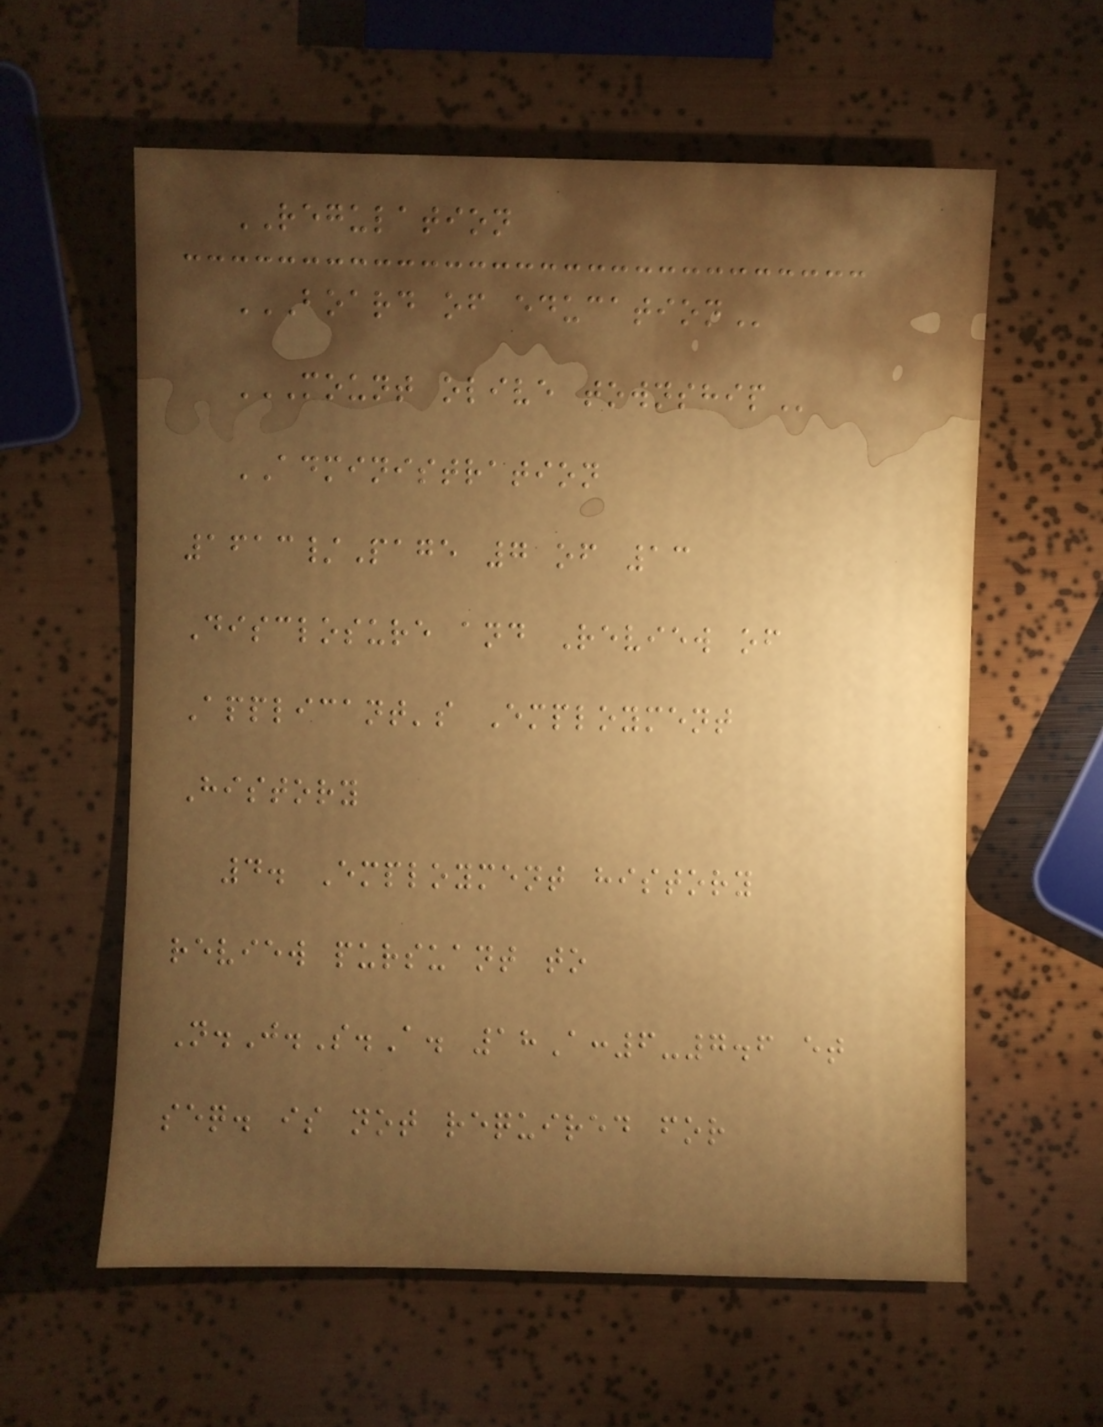REGULATION
BOARD OF EDUCATION
MOUNT OLIVE TOWNSHIP
ADMINISTRATION
1613/Page 7 of 13
Disclosure and Review of
Applicant's Employment
History
4. Employment history
review pursuant to
N.J.S.A. 18A:6-7.6 et
seq. is not required for
